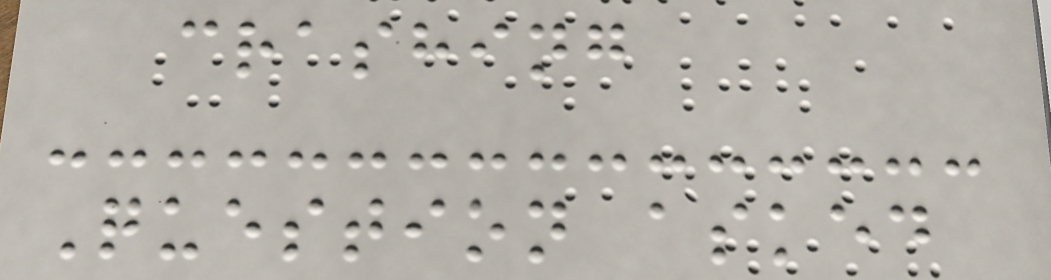crashing
Question asked
